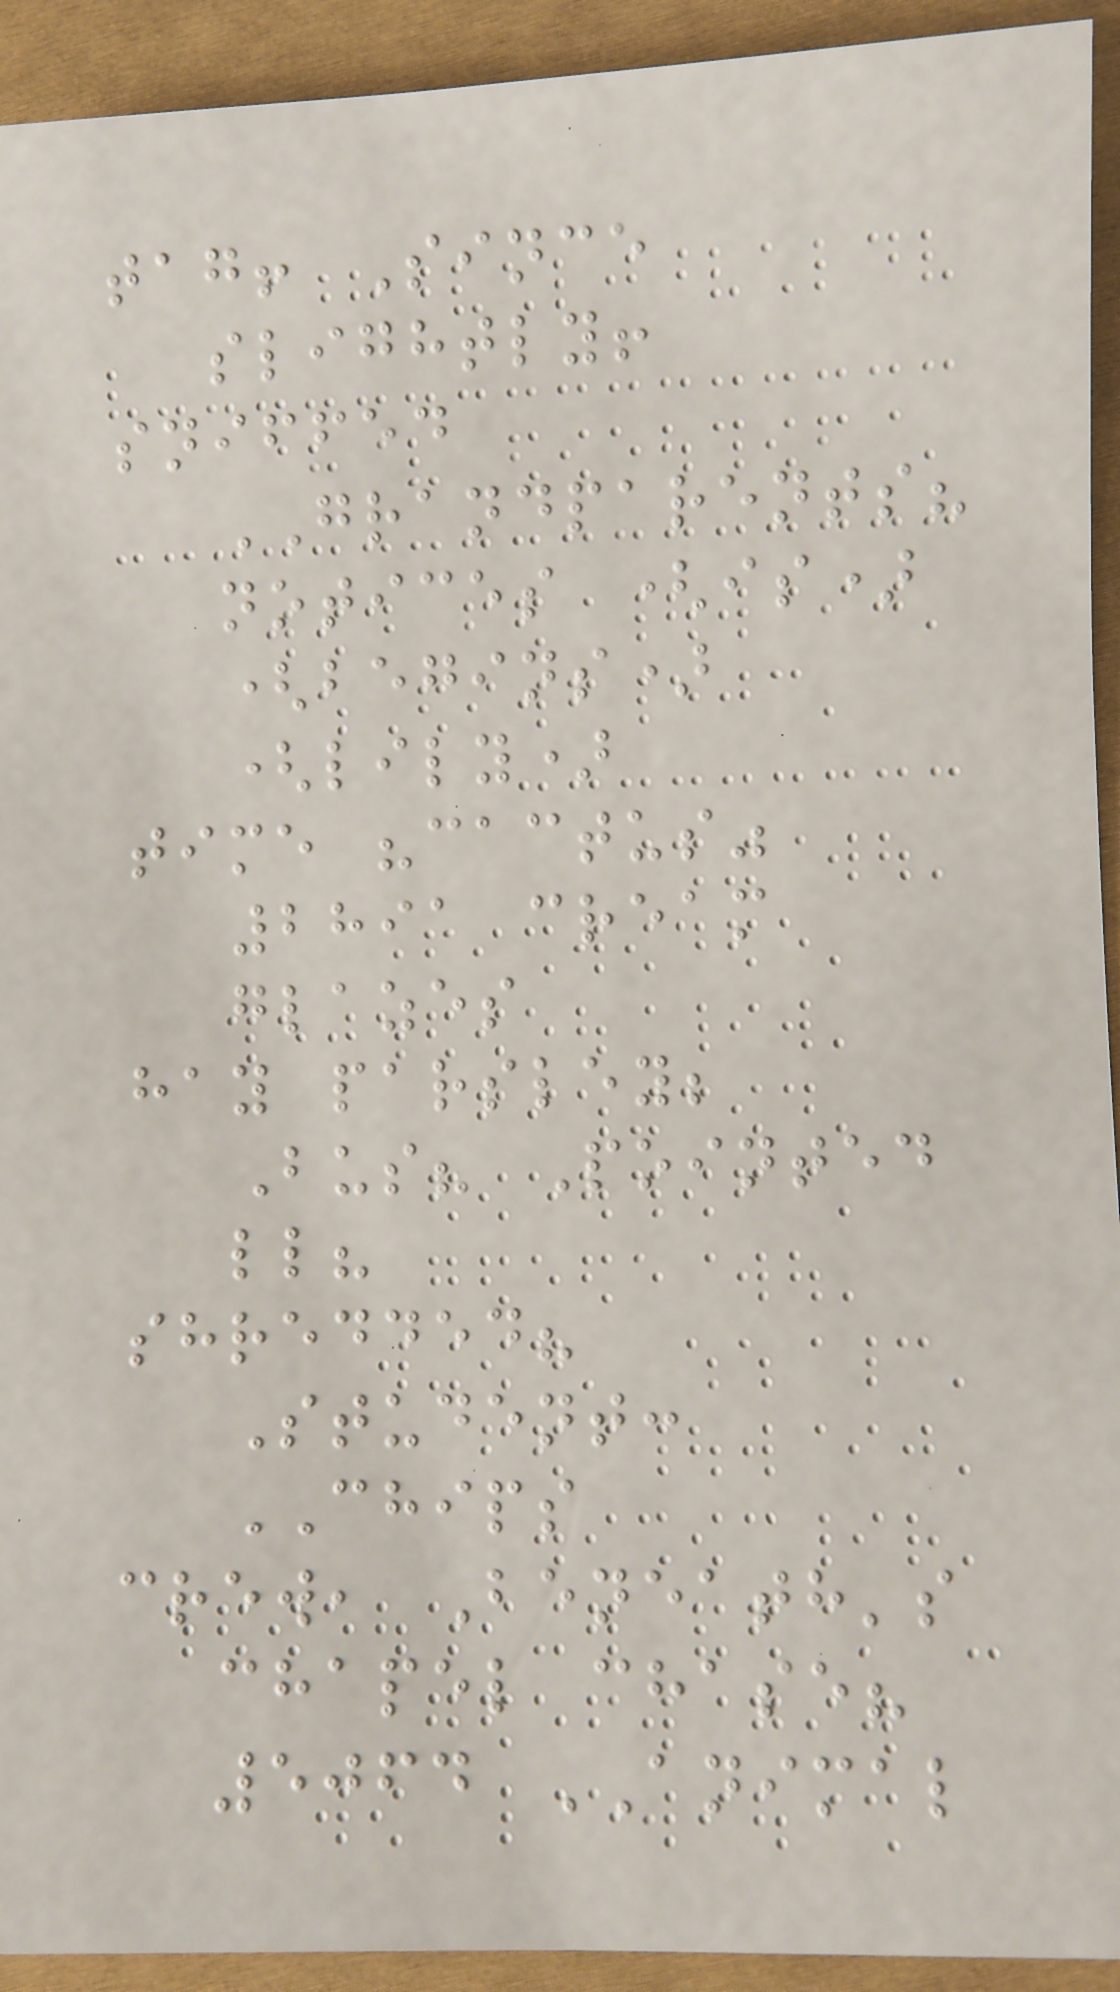tag! Since
slightly!
sniffed
GRANDPARENTS?
notices (is)
(begins)
(lily)
time "cactus"
2891 cream
glazes
hay parsley;
Bus? Pointed
ll?
shredded?
Student:
CHIPS
crew, Beneath's
chapel chase?
5064 ANIMAL
